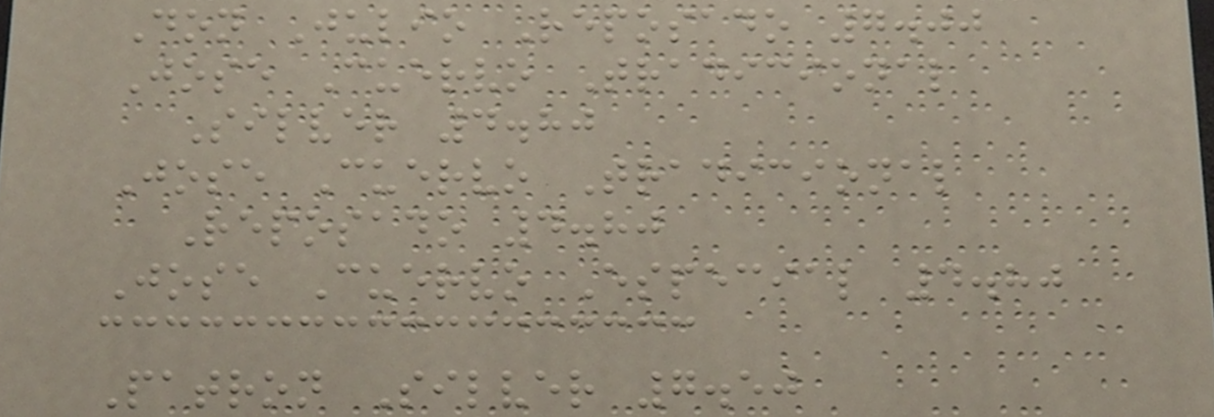Don Julio Reposado 7.00
Jose Cuervo Tradicional
Silver 4.80
Jose Cuervo Tradicional
Reposado 4.80
Jose Cuervo Especial 4.80
Patron Silver 7.50
